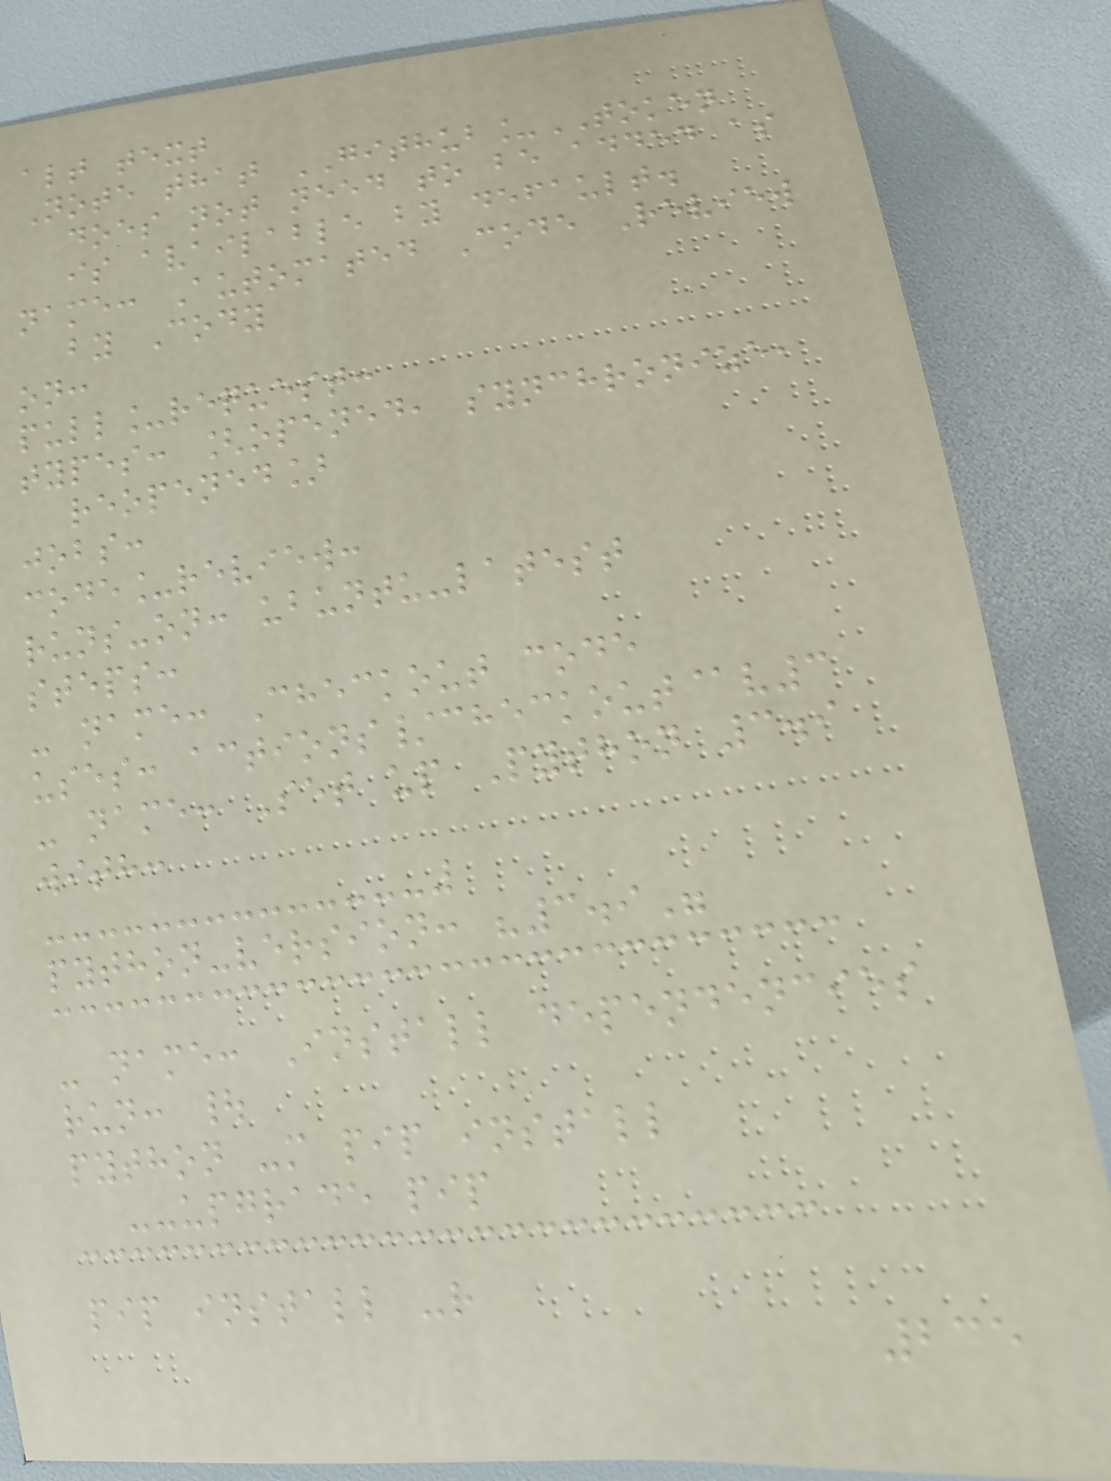alt text
Note that GITHUB_TOKEN
does not need to be added as
is available by default.
name: Automated Code Review
by Cody
on:
pull_request:
types: [opened, synchronize,
reopened]
jobs:
code_review:
runs-on: ubuntu-latest
steps:
- name: Checkout code
uses: actions/checkout@v3
- name: Set up Python 3.9
with:
python-version: "3.9"
- name: Install dependencies
run: |
python -m pip install
--upgrade pip
pip install -r
235
